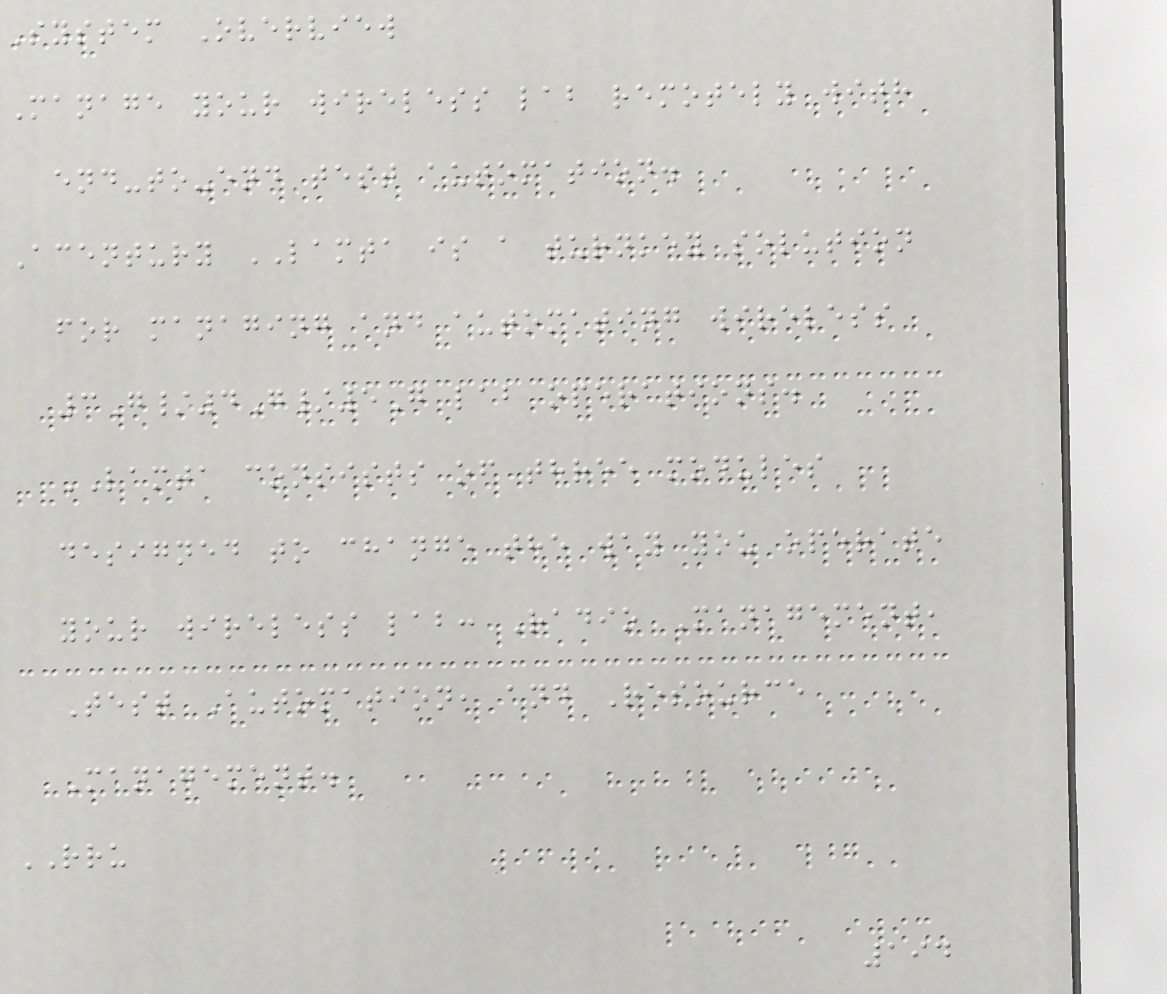System Overview
Manage your wireless lab remotely with
end-to-end test automation.
Acentury LAMTA is a turnkey solution
for managing and automating wireless
3G/4G/5G lab operations.
LAMTA consists of three modules
designed to change the way you operate
your wireless lab: Radio Management,
Test Automation, and Resource
Management.
RRU
194
